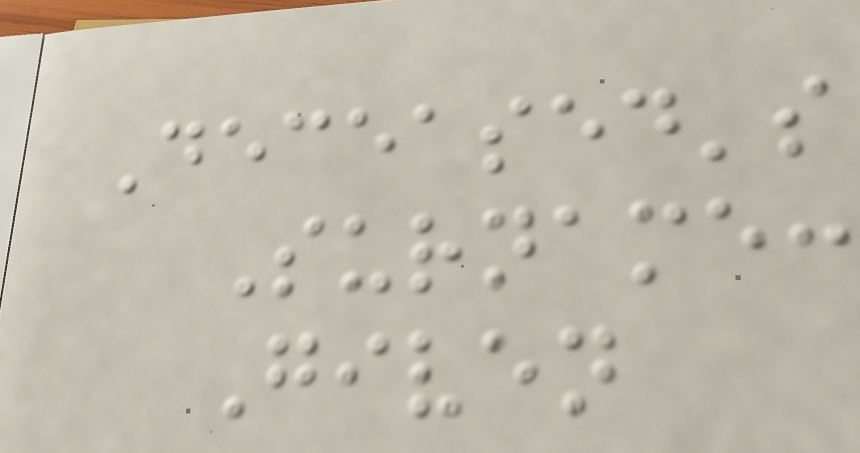Deceased's
Surname:
Given
